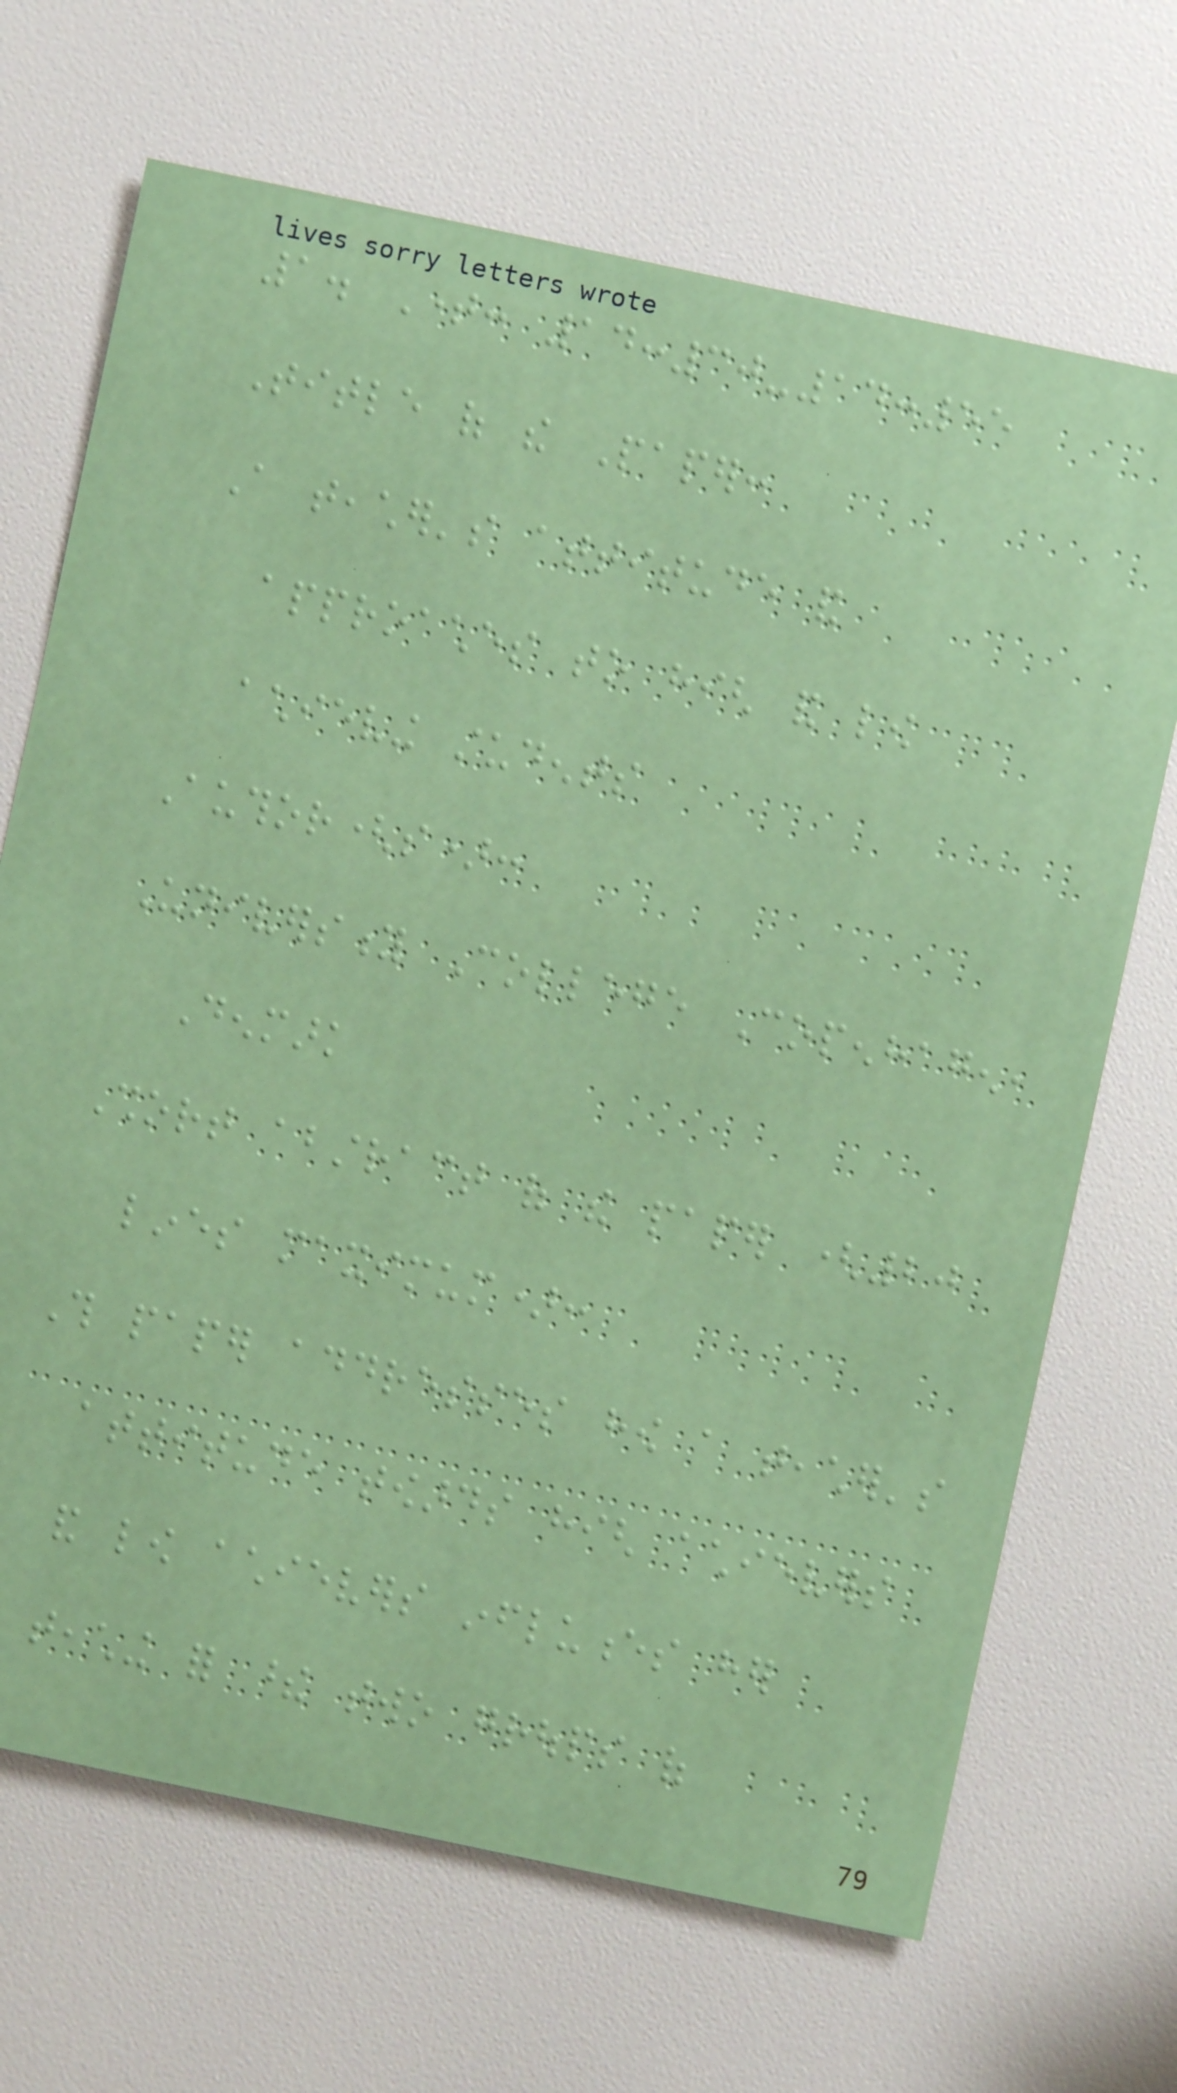1. Time: 14:30-14:55
Title of the Paper:
A teacher's attitude and
approaches to high and low
achieving students
Author(s):
University College Copenhagen,
Denmark
Short abstract of the paper (20
lines maximum):
This paper addresses how a teacher's
attitude towards high achievers
and low achievers influences her
teaching for these two groups of
